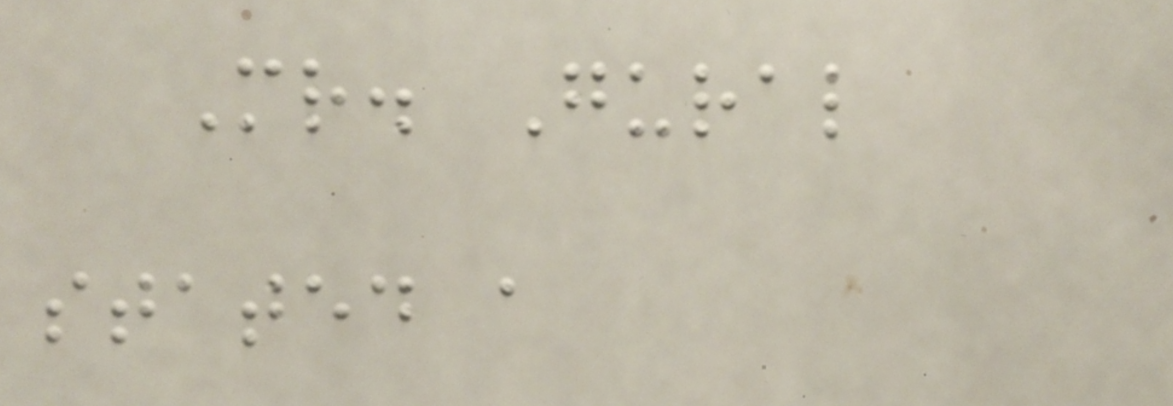Mr. Gural
stated a
